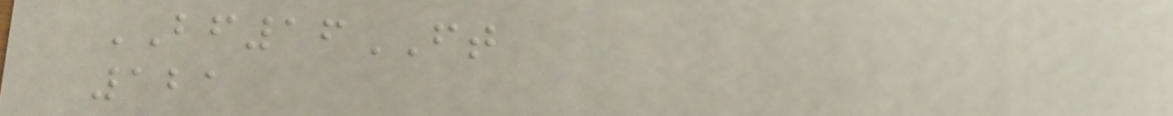BF16FT
121
